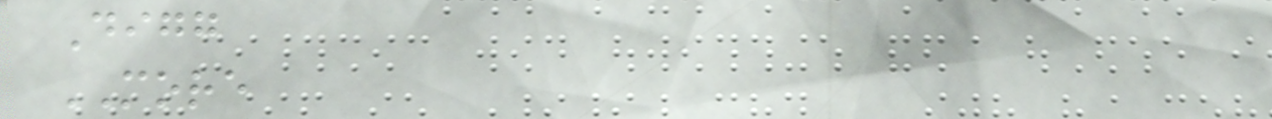Digg
MORE
